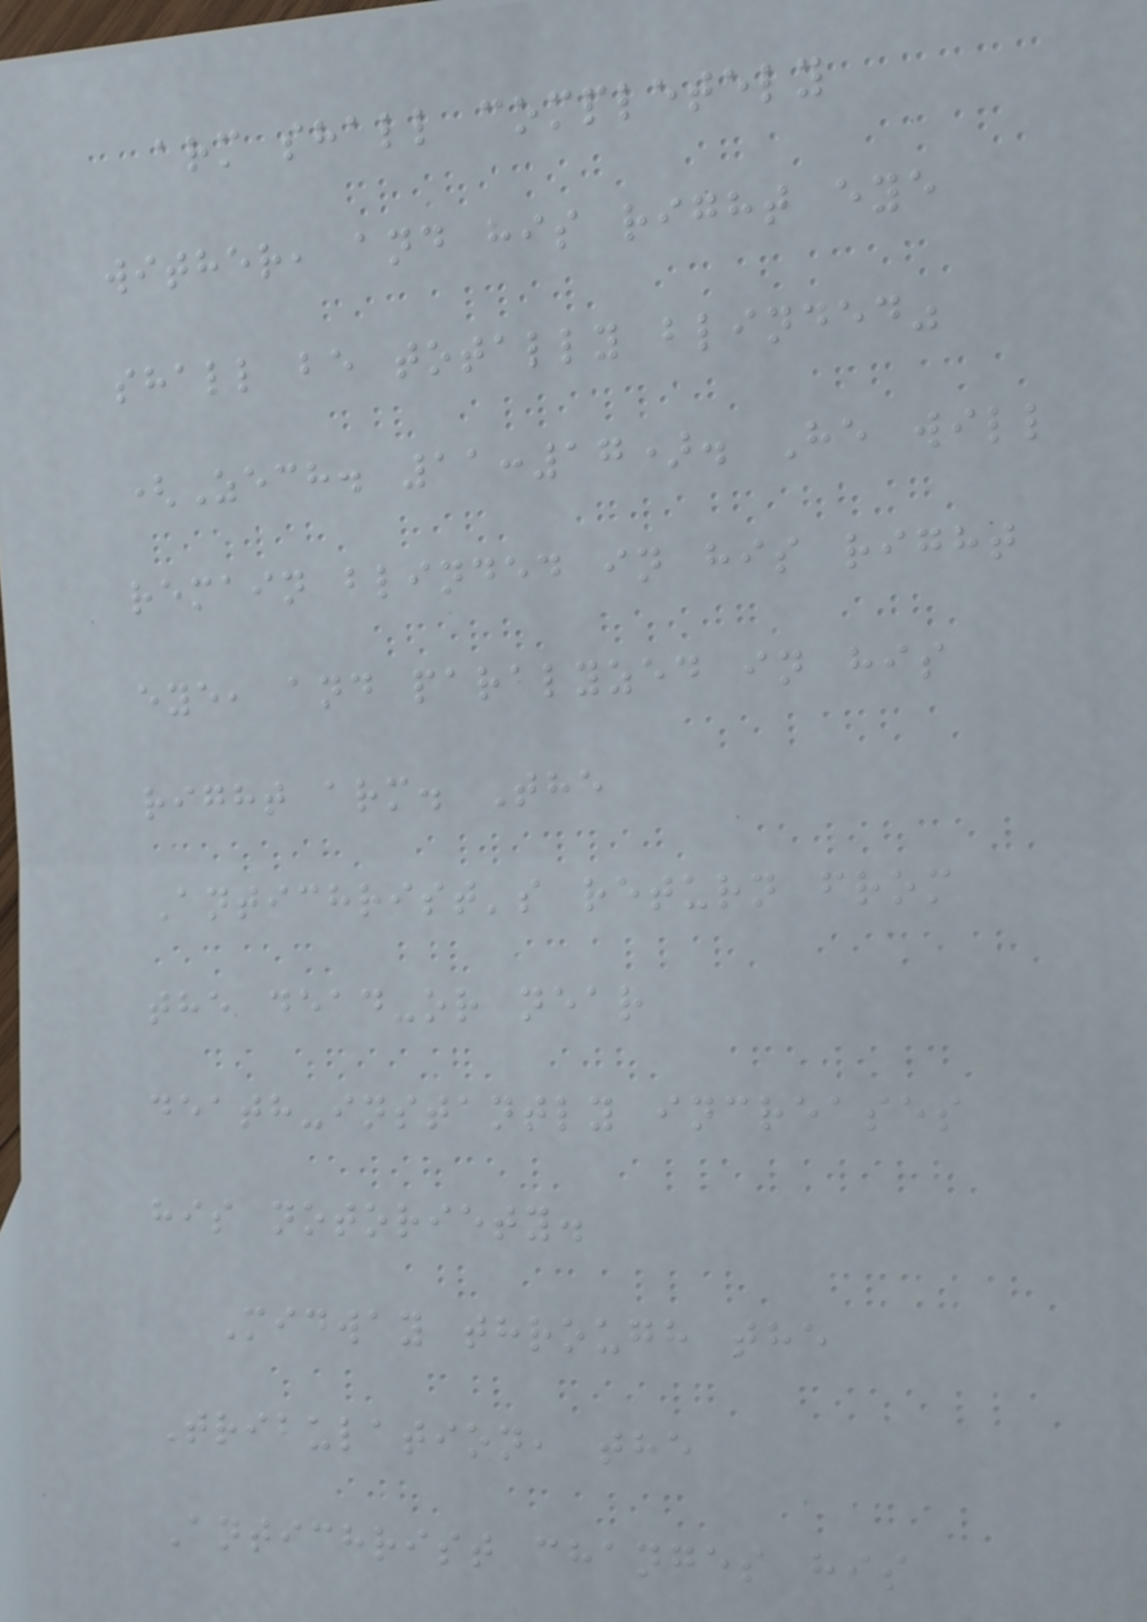arm shall completely
wither, and his right eye
shall be totally blinded"
(Zech. 11:17). He will
remain blinded in his right
eye, and paralyzed in his
right arm. The
Antichrist's return from
the dead-or near
death-instantly increases
his notoriety.
Midway through the
Tribulation, the
Antichrist changes his
